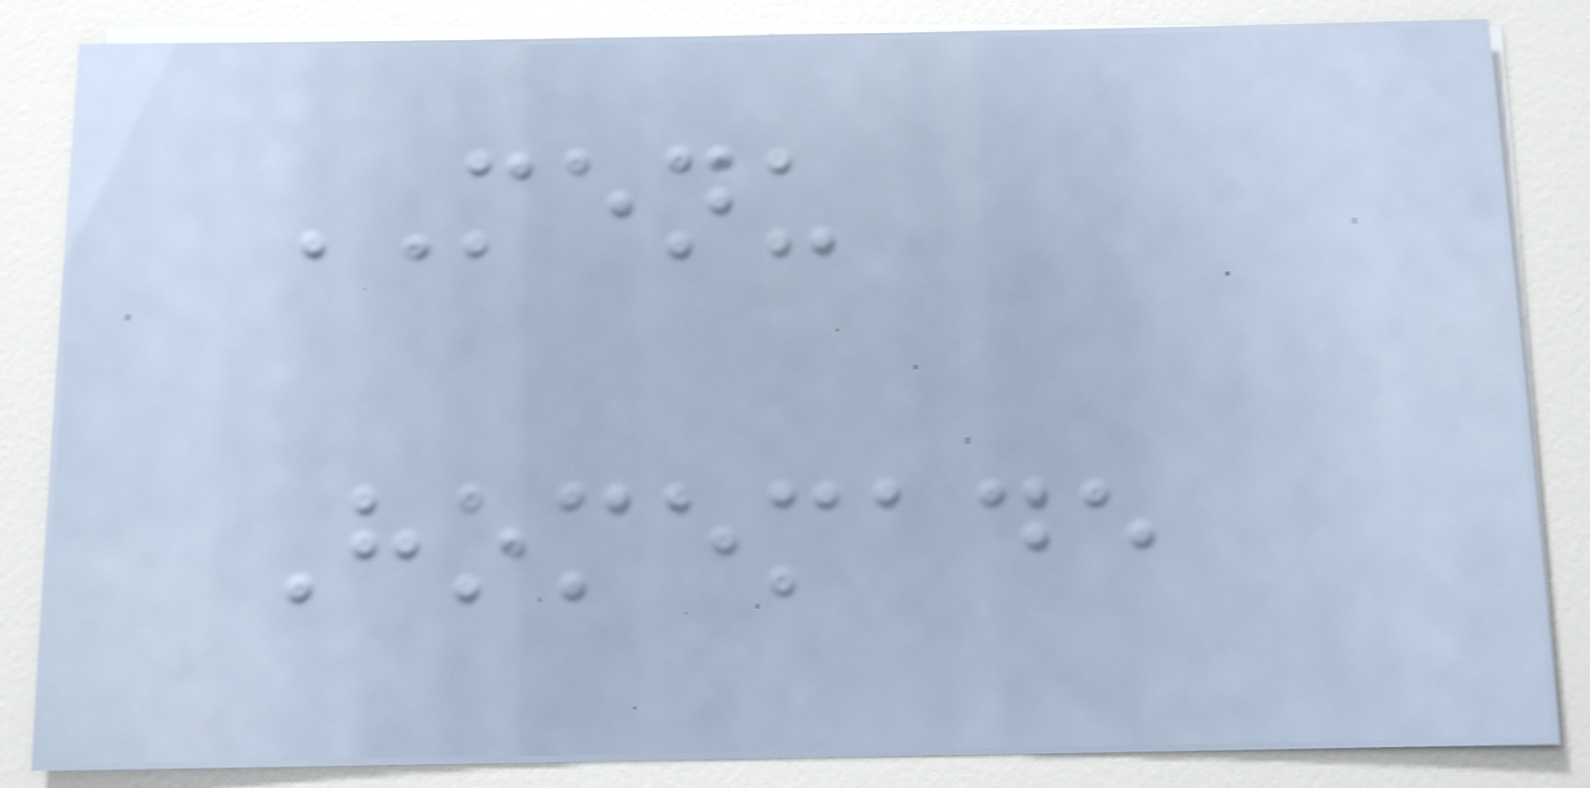MENU
Homemade
